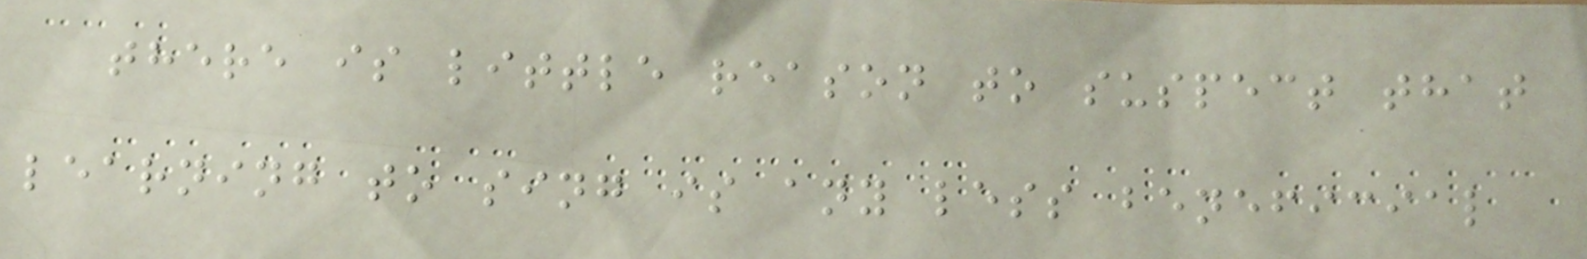there is little reason to suspect that
learning to sing is any less beneficial
